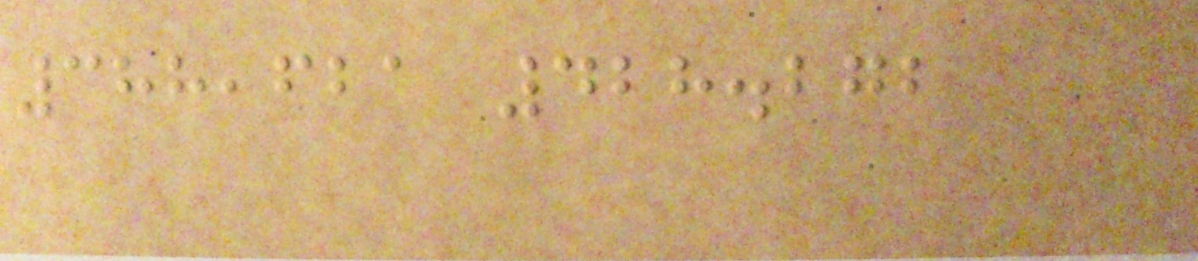388,621 428.272
